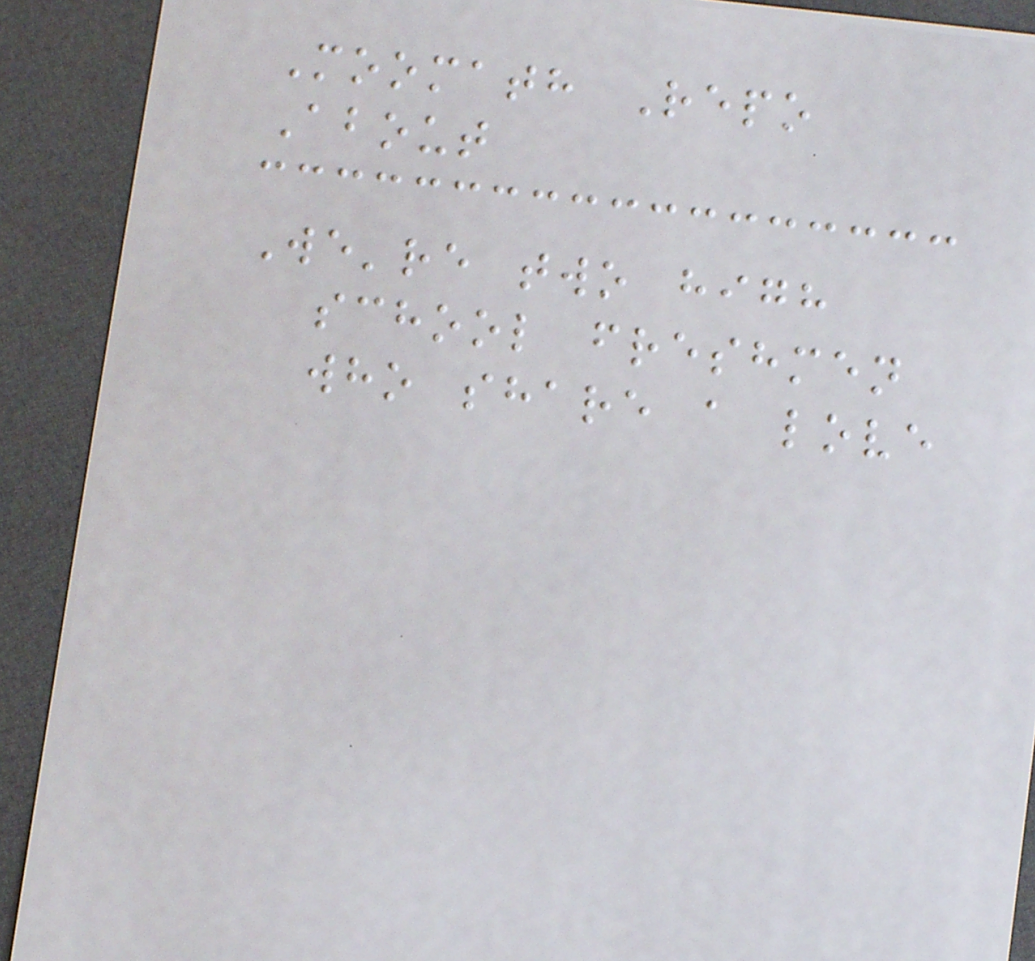Moomath Repo
About
We're two high
school freshmen
who share a love
